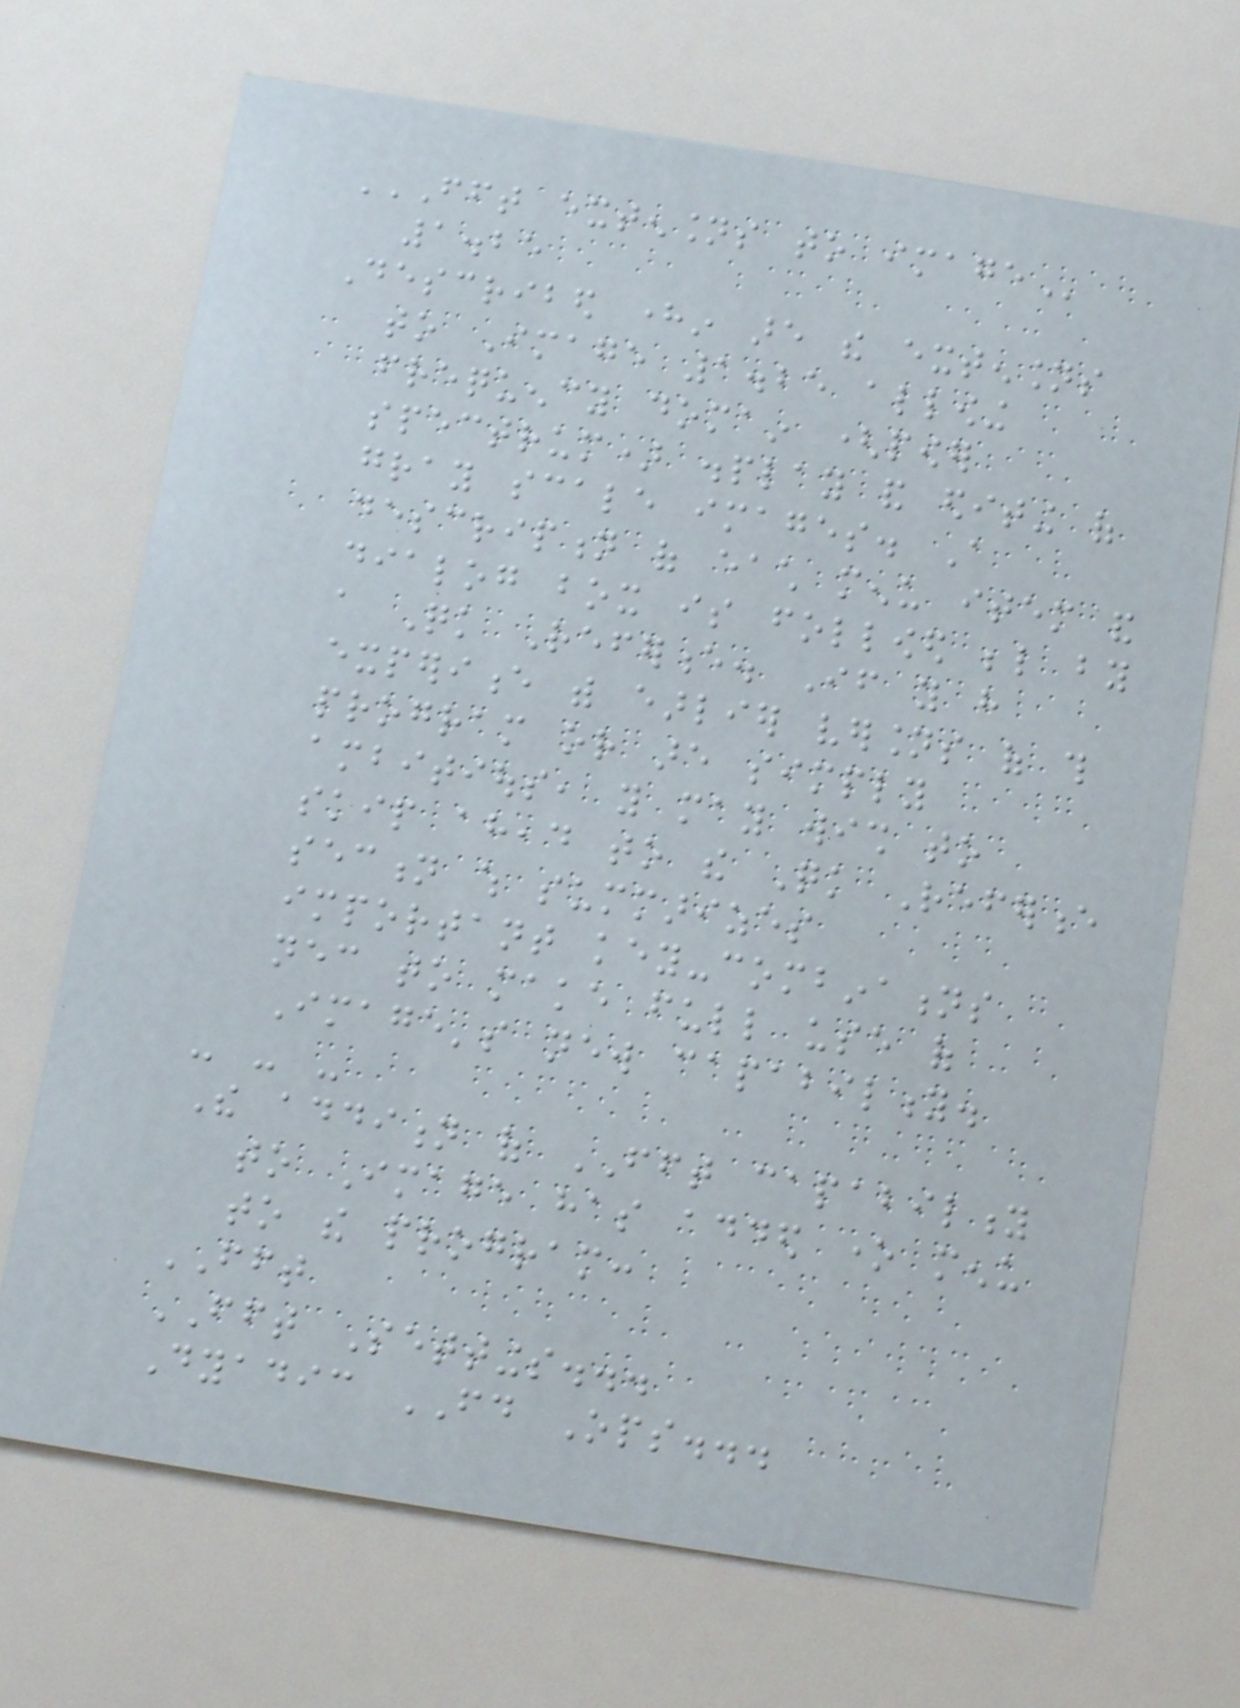FFT EXTENSIONS TO IMAGE
1.25
Described herein are the extensions
to Image 1.25 allowing
frequency domain (power
spectrum) display and editing of
gray scale images. A
description of each menu item and
dialog box is followed below by
a Quick Reference. If you have
experience with earlier versions of this
program or are simply
ambitious, you may wish to
skip ahead to the Quick Reference
section which summarizes
important key-combinations
necessary to make full use of
Image's new capability.
- - -
The addition of FFT capability
to Image has added one menu
to the program:
FFT
FFT Settings...
Dyadic FD Ops...
